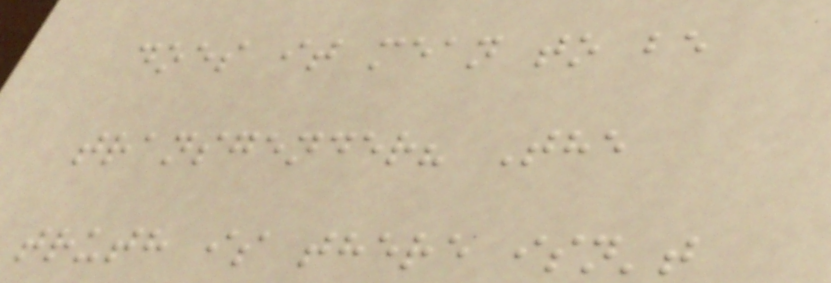does it mean to be
transgender? The
truth is there isn't
